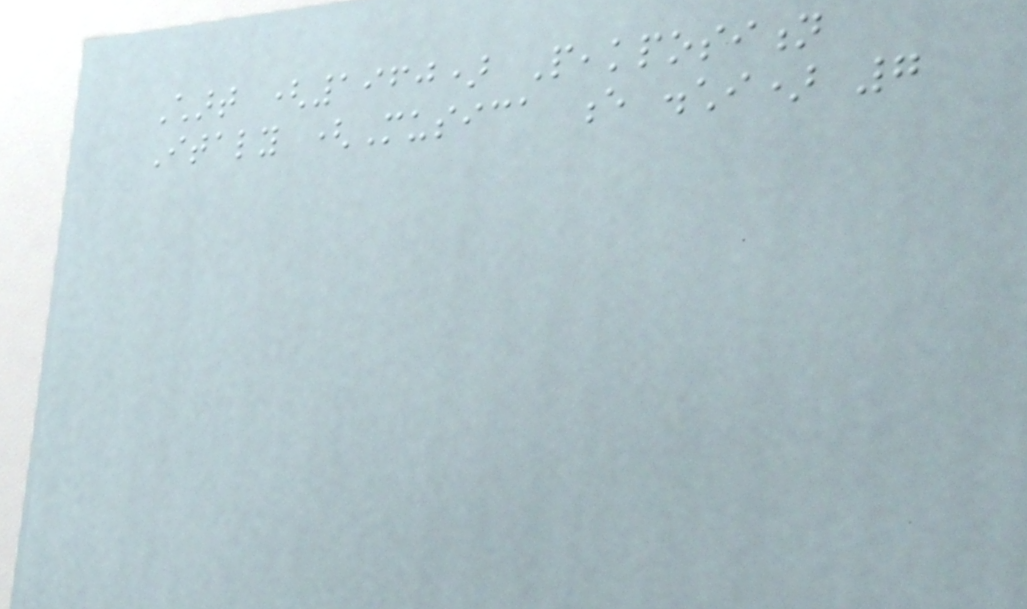Chart (1960) Peakposition
Italy (Musica e dischi) 7
